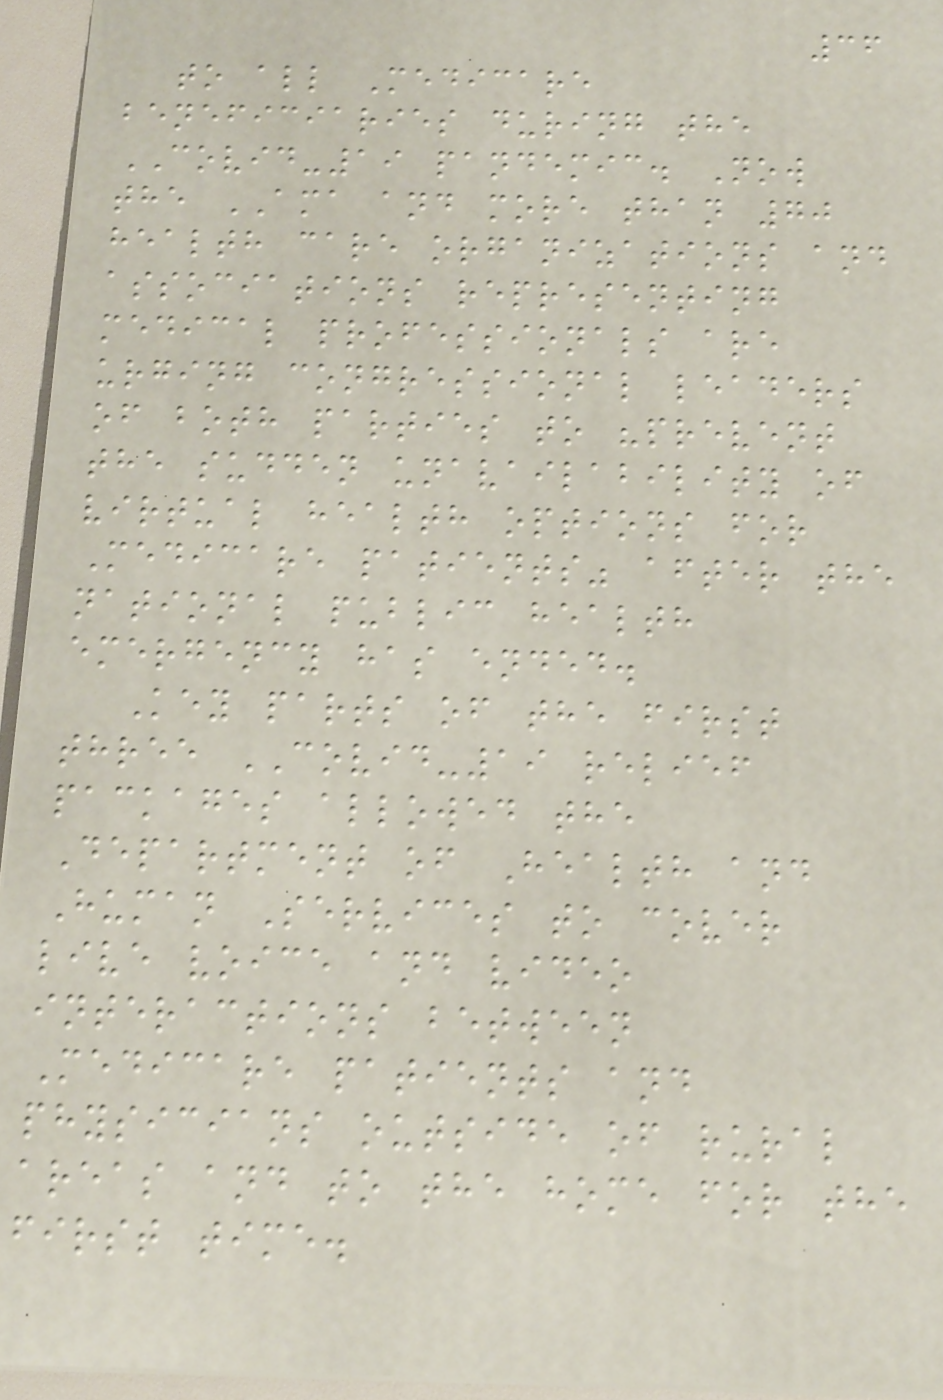36
to all Medicare
beneficiaries during the
COVID-19 pandemic. Now
the AMA and more than 70
health care organizations and
associations representing
medical professionals are
urging congressional leaders
of both parties to "prevent
the sudden unavailability of
virtual health options for
Medicare patients" after the
national public health
emergency has ended.
Key parts of the first
three COVID-19 relief
packages allowed the
Department of Health and
Human Services to cover
live voice and video
interactions between
Medicare patients and
physicians outside of rural
areas and to the home for the
first time.
